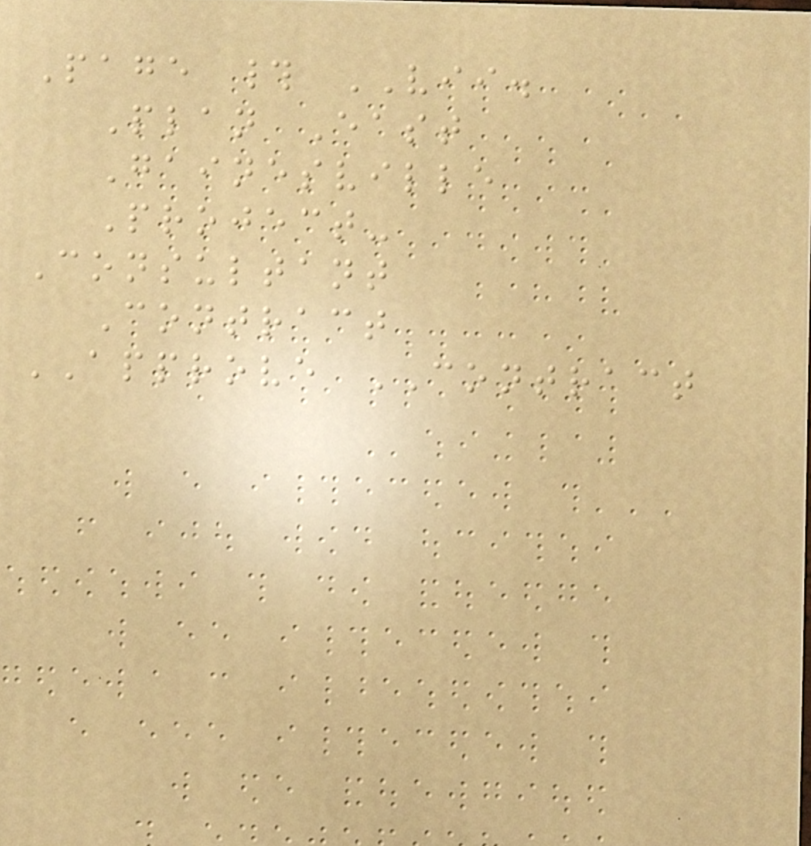Page # VII.
Plan East
Gainesville
Project-
Consultant
Contract
APPROVE CONTRACT
